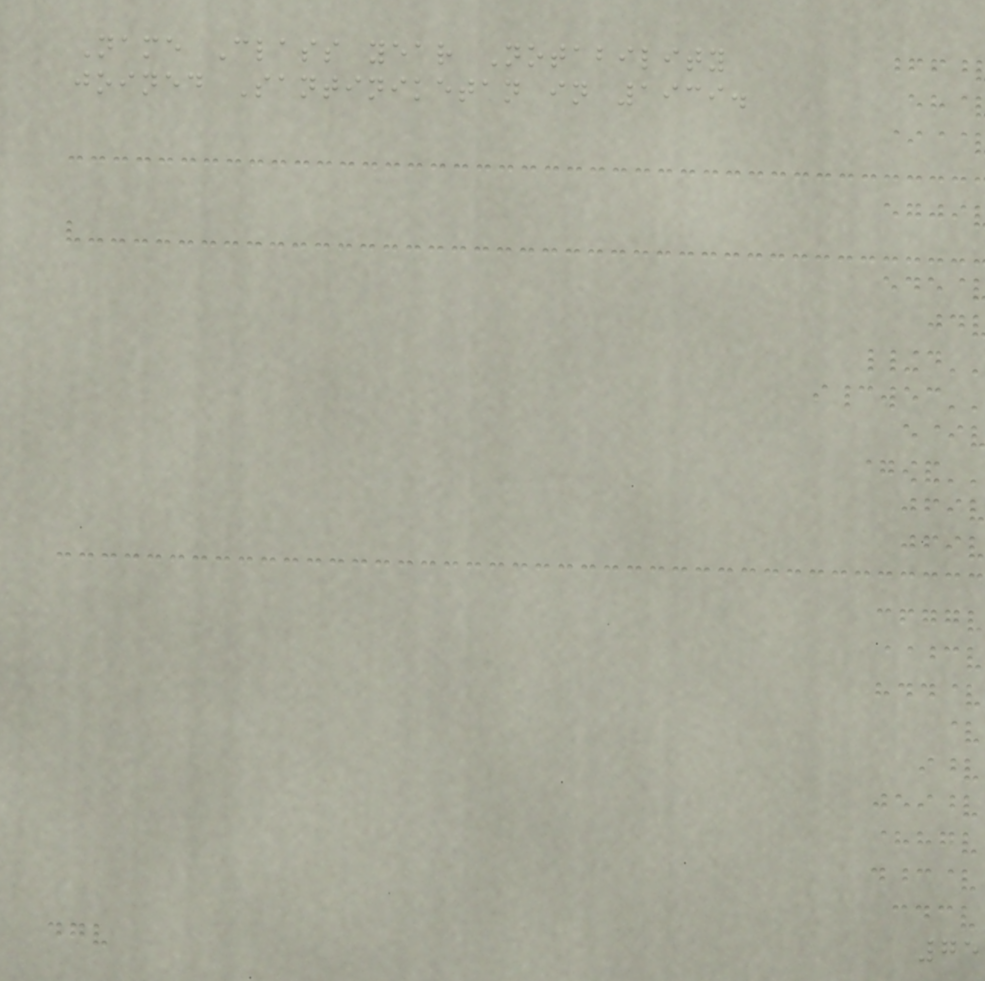Name Class year Notability
joined Santiniketan in 1939.
75
